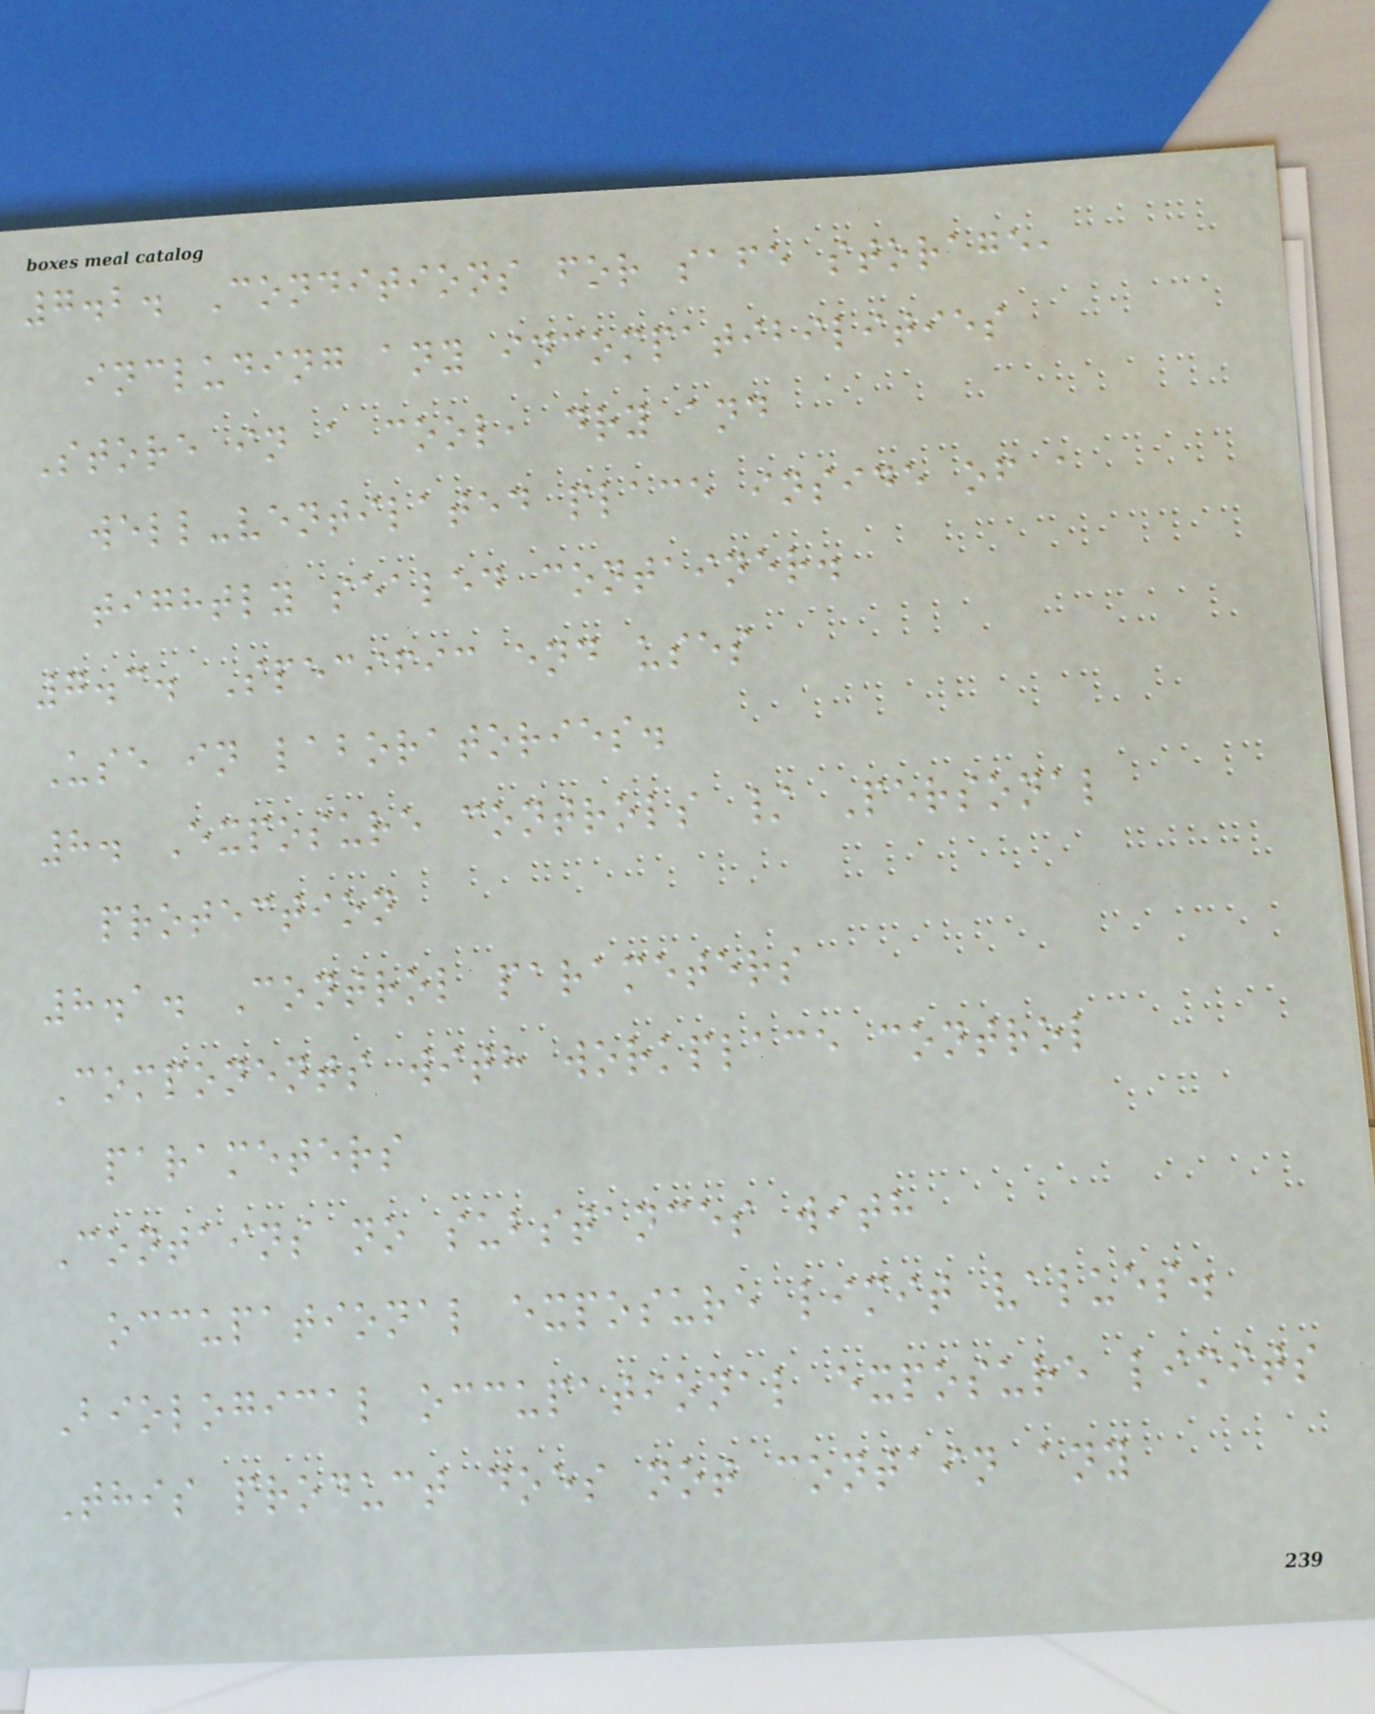7.2. Conditions for safe storage,
including any incompatibilities
Store in a cool, dry and
well-ventilated place inside of a
tightly sealed container.
7.3. Specific end uses
Use in laboratories.
8. Exposure controls / Personal
protection
8.1. Control parameters
Components with workplace control
parameters
Contains no substances with
occupational exposure limit values.
Biological occupational exposure limits
This product does not contain any
